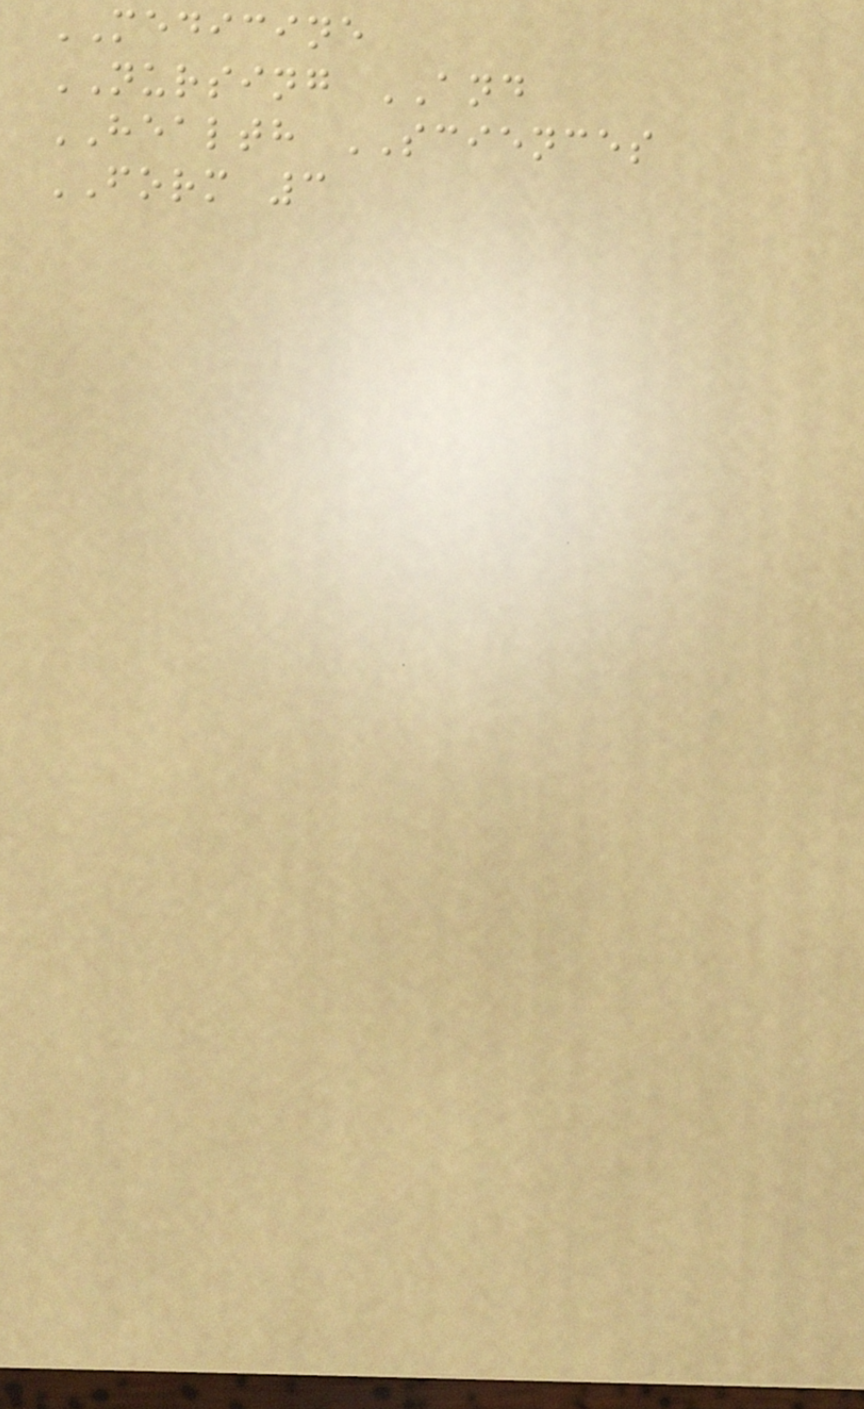MEDICINE
NURSING AND
HEALTH SCIENCES
FORM 3
